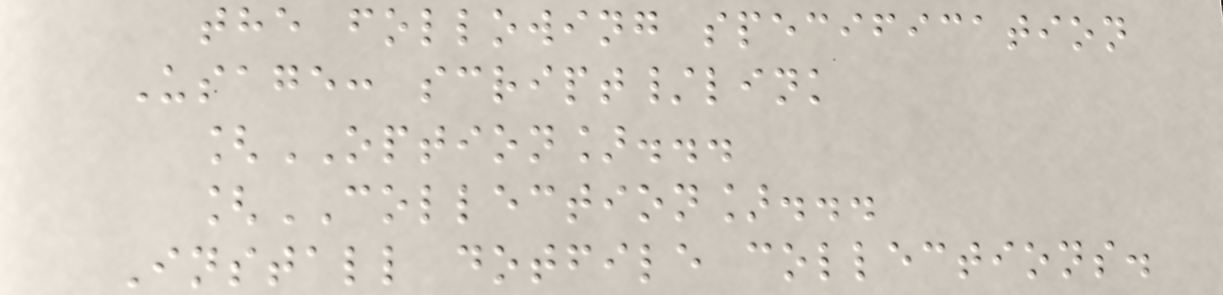the following specification
Usage: script/link
[OPTION]...
[COLLECTION]...
Install dotfile collections.
